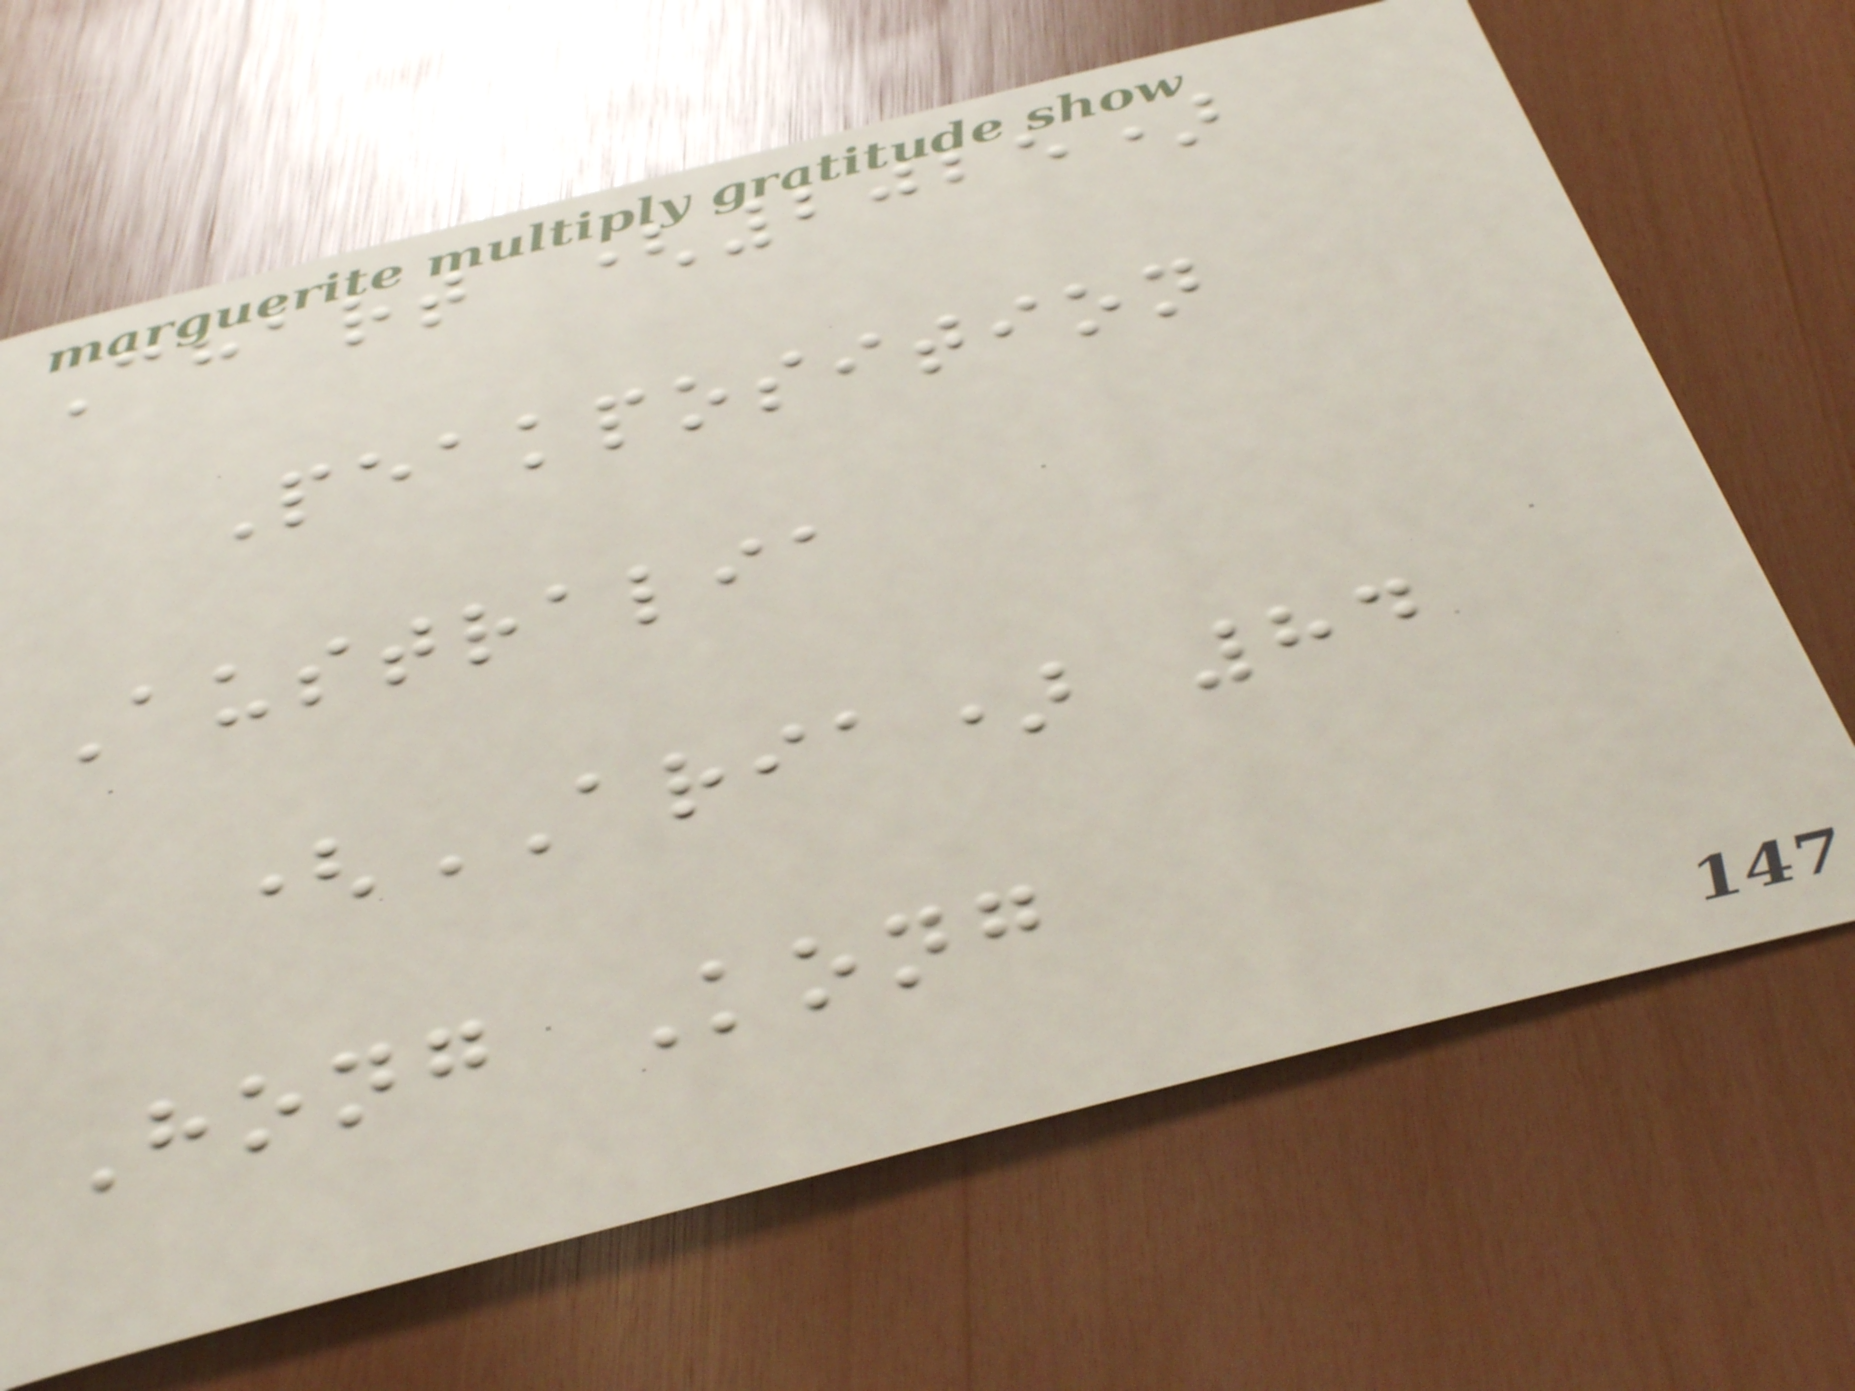Chart (2025)
Peakposition
Australia
(ARIA) 84
Hong Kong
